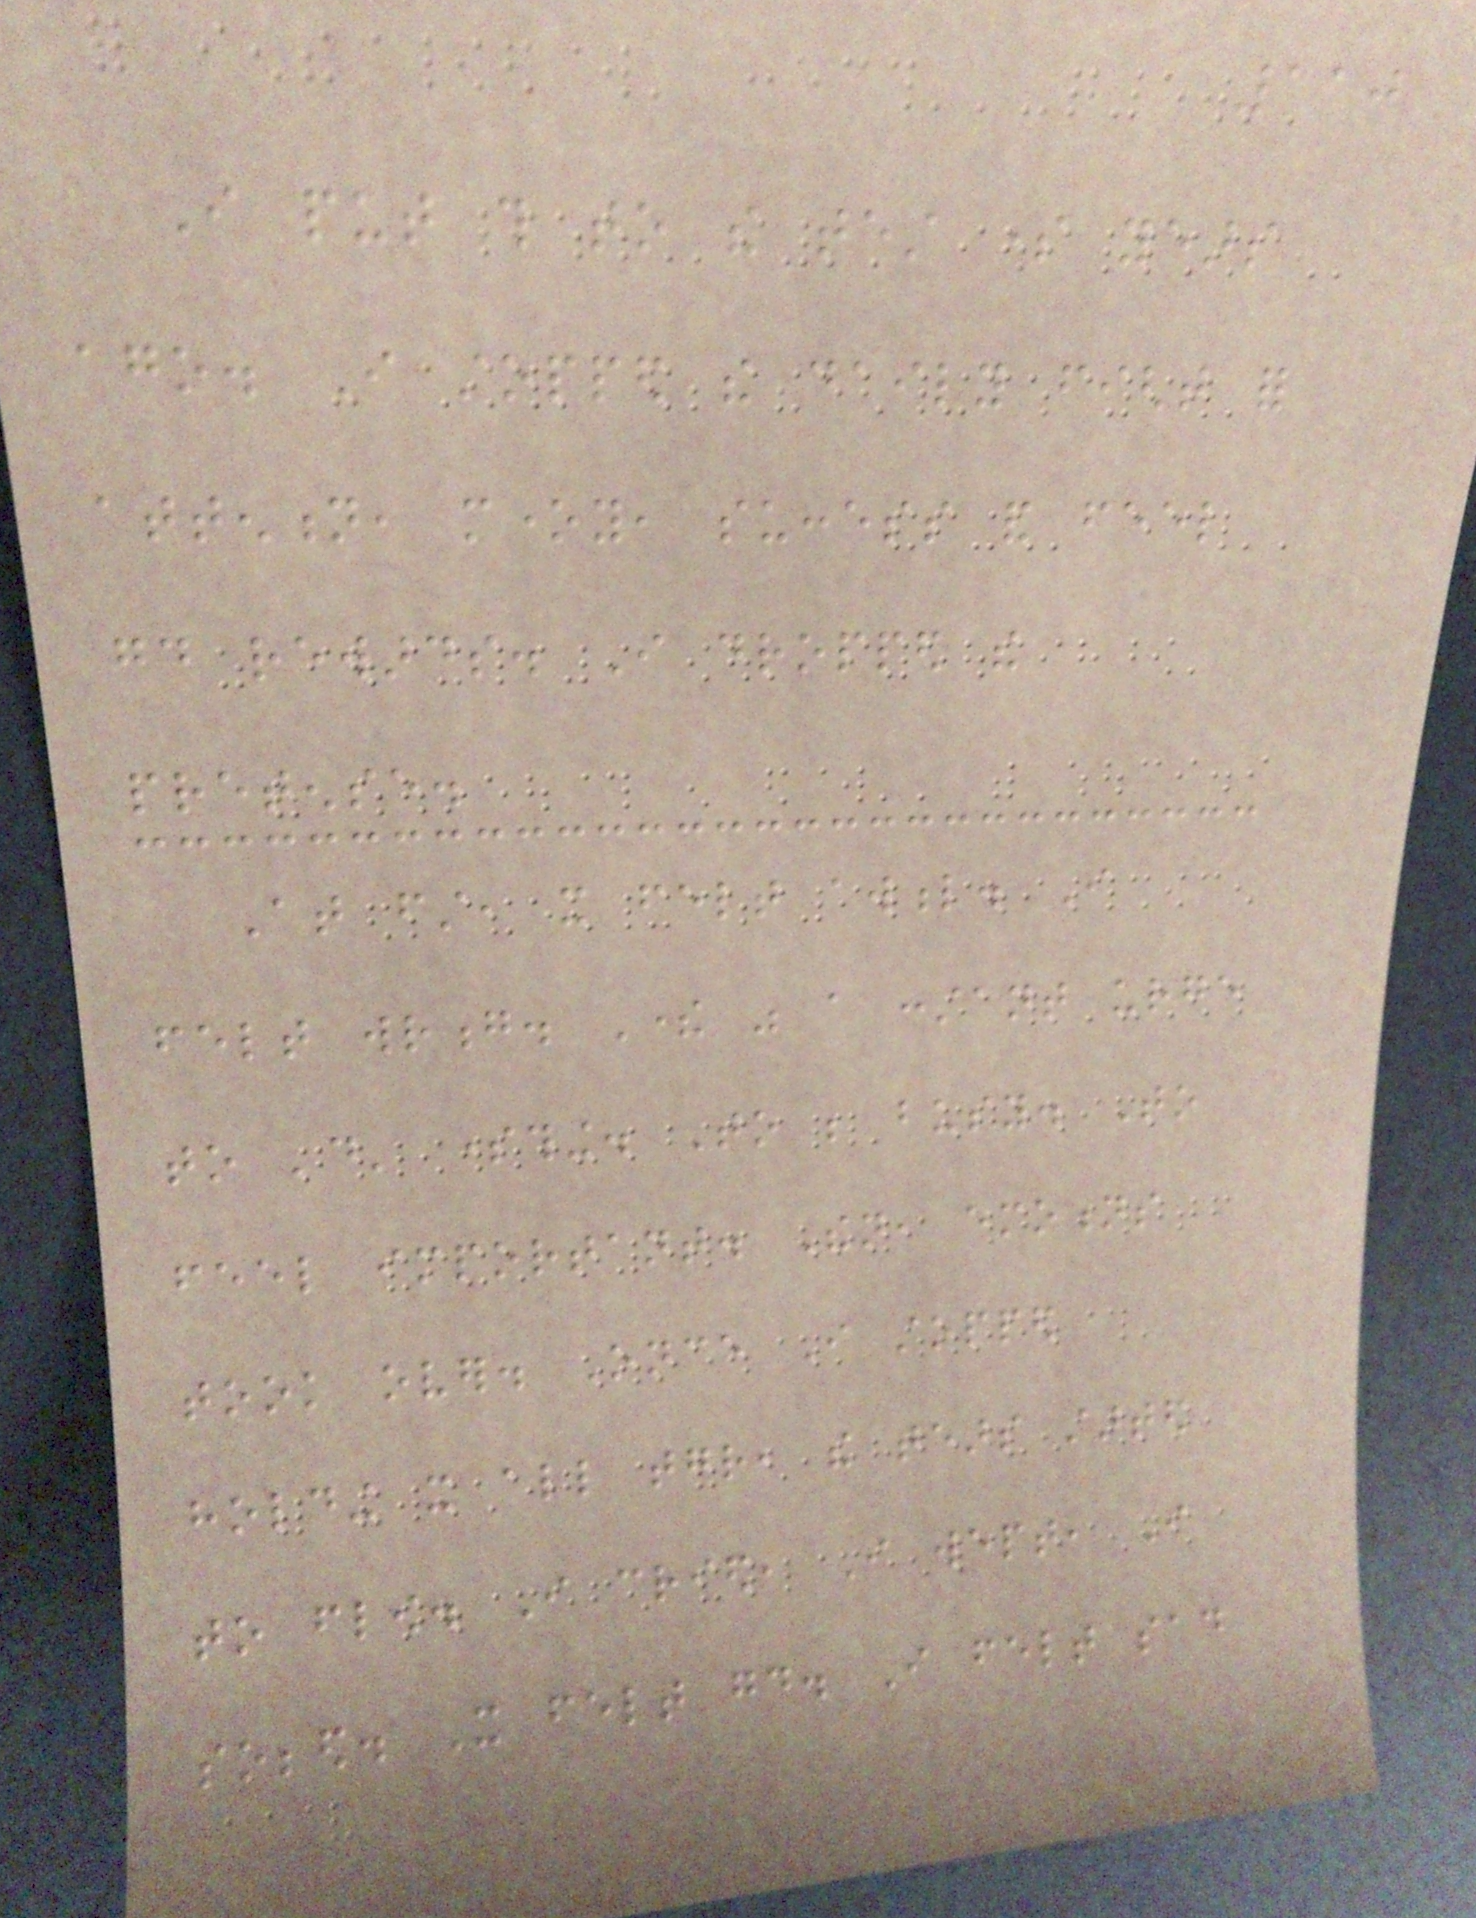110
I put this to the test some years
ago. I stopped the daily fight for
attention, money, success and feel
good rewards. I dropped the
pretense.
At first, it felt awful. I
felt wrong. There was a constant urge
to 'do' something. To be busy. To
feel important. Then, emotions
took over. Once I stopped
holding it all together, the tears started
to flow. I cried, I wept, I
sobbed. It felt good. I felt sad
